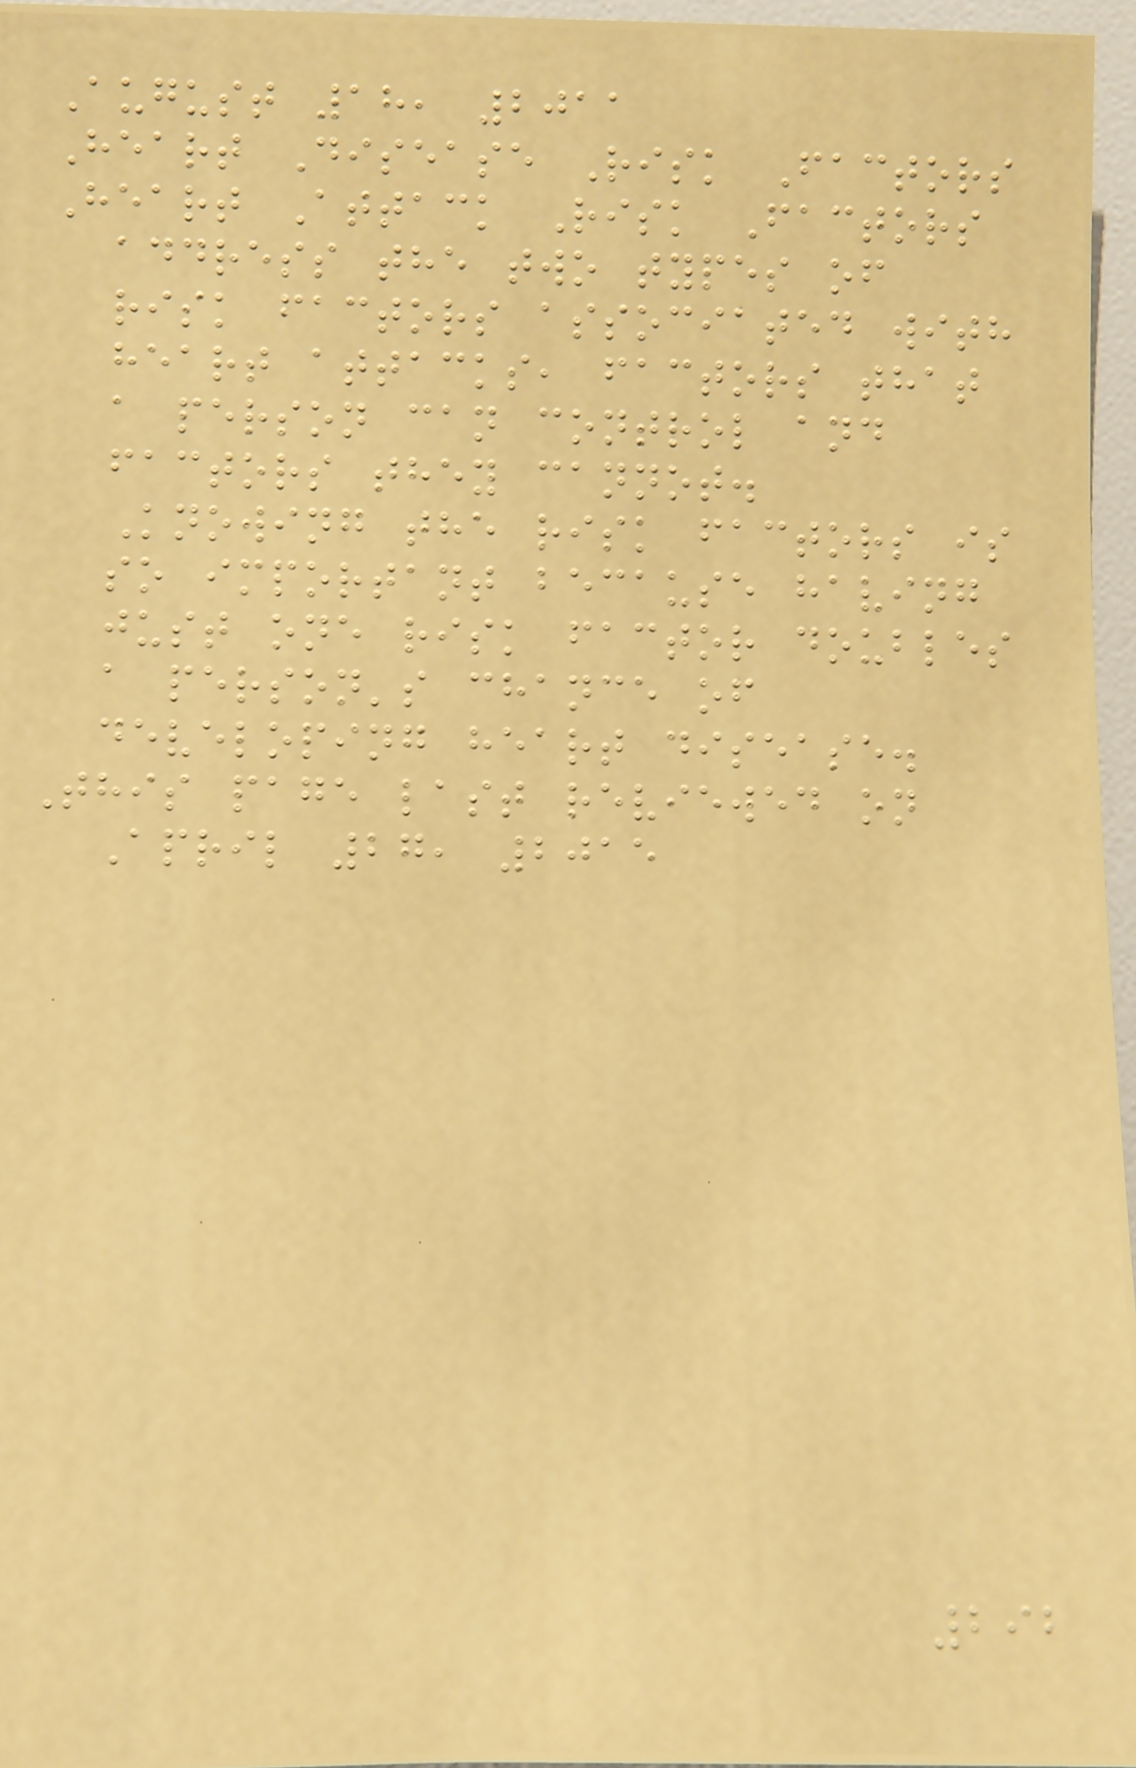August 18, 2011
Heart Disease Risk Factors
Heart Attack Risk Factors
address the two types of
risk factors associated with
heart attacks, factors that
a person can control and
factors they cannot.
Knowing the risk factors is
so important because having
just one risk factor doubles
a person's chance of
developing heart disease.
This page last reviewed on
April 27, 2015
292
